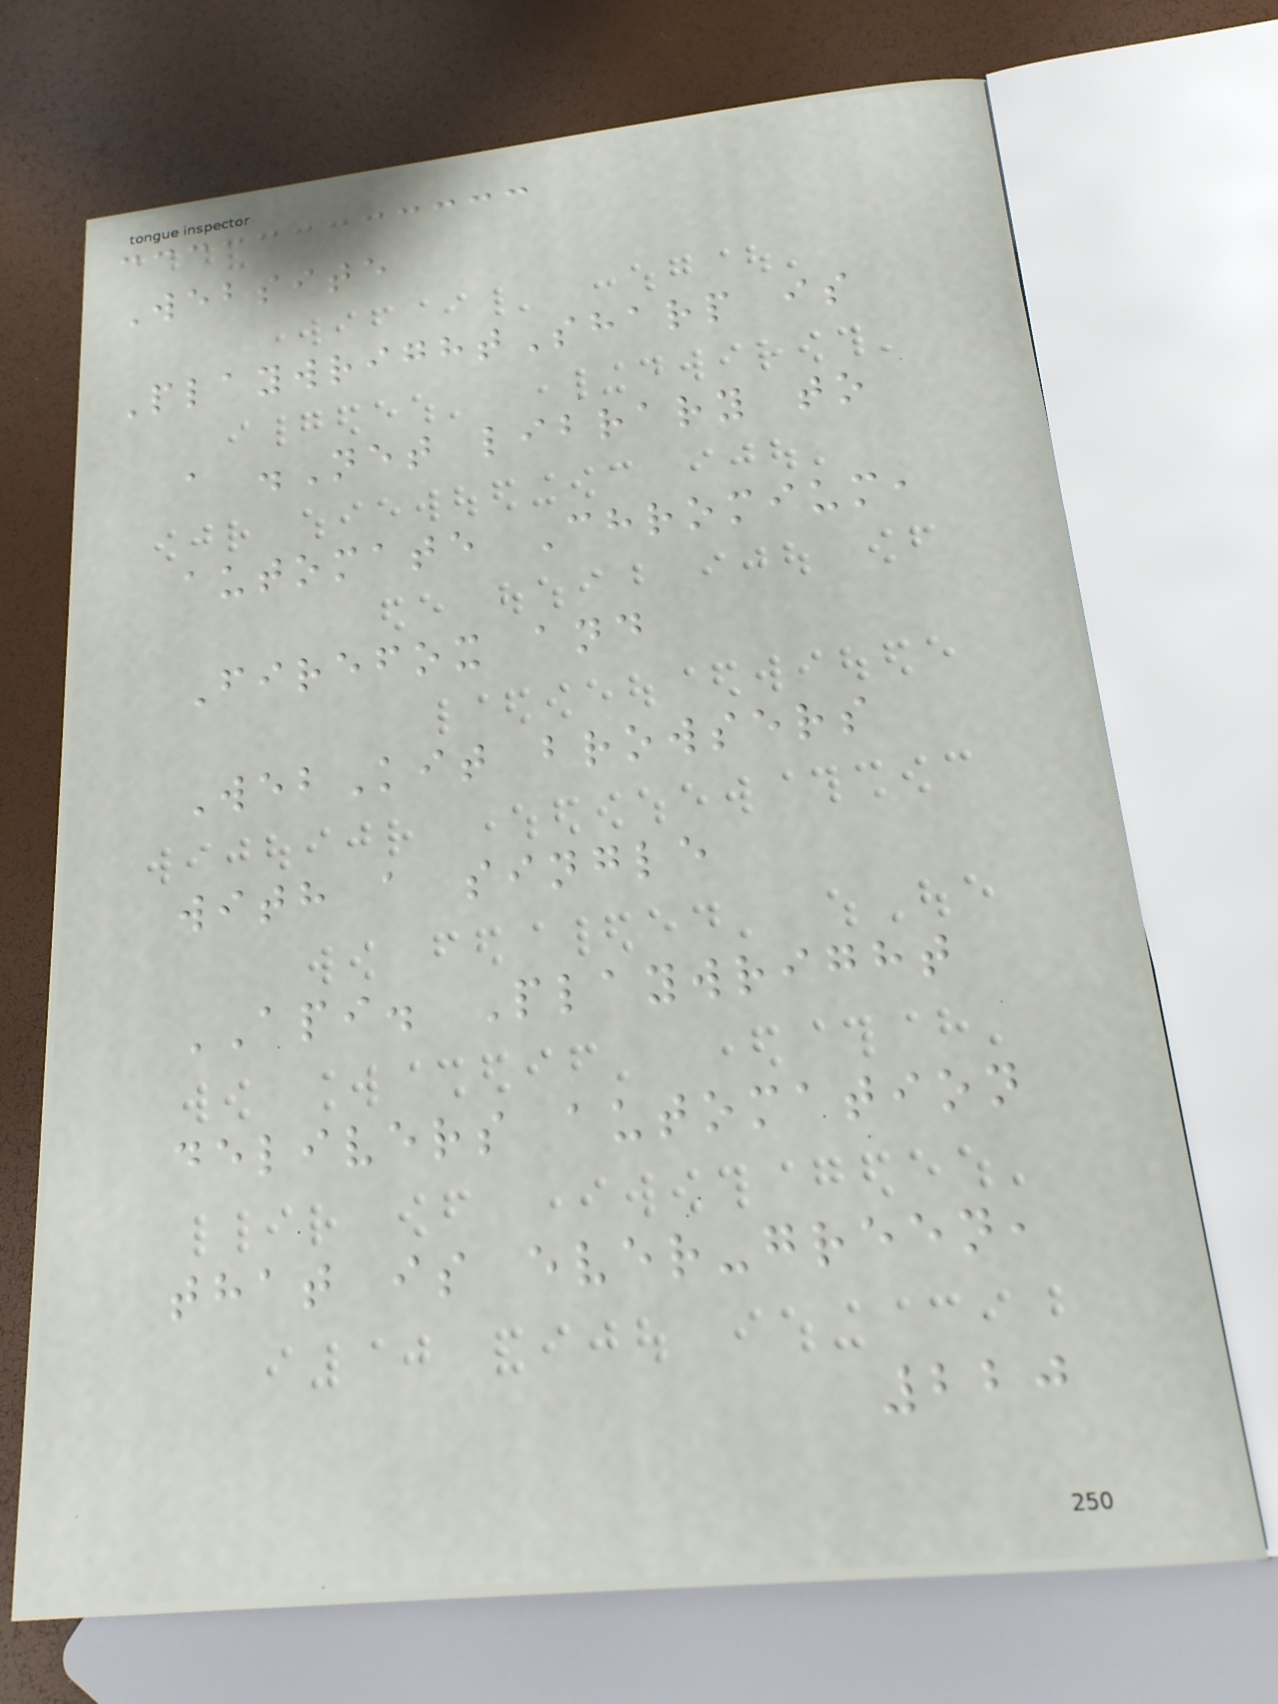Website
PlaywrightSharp is
a .Net library to
automate Chromium,
Firefox and
WebKit browsers
with a single
API. Playwright
delivers automation
that is ever-green,
220
